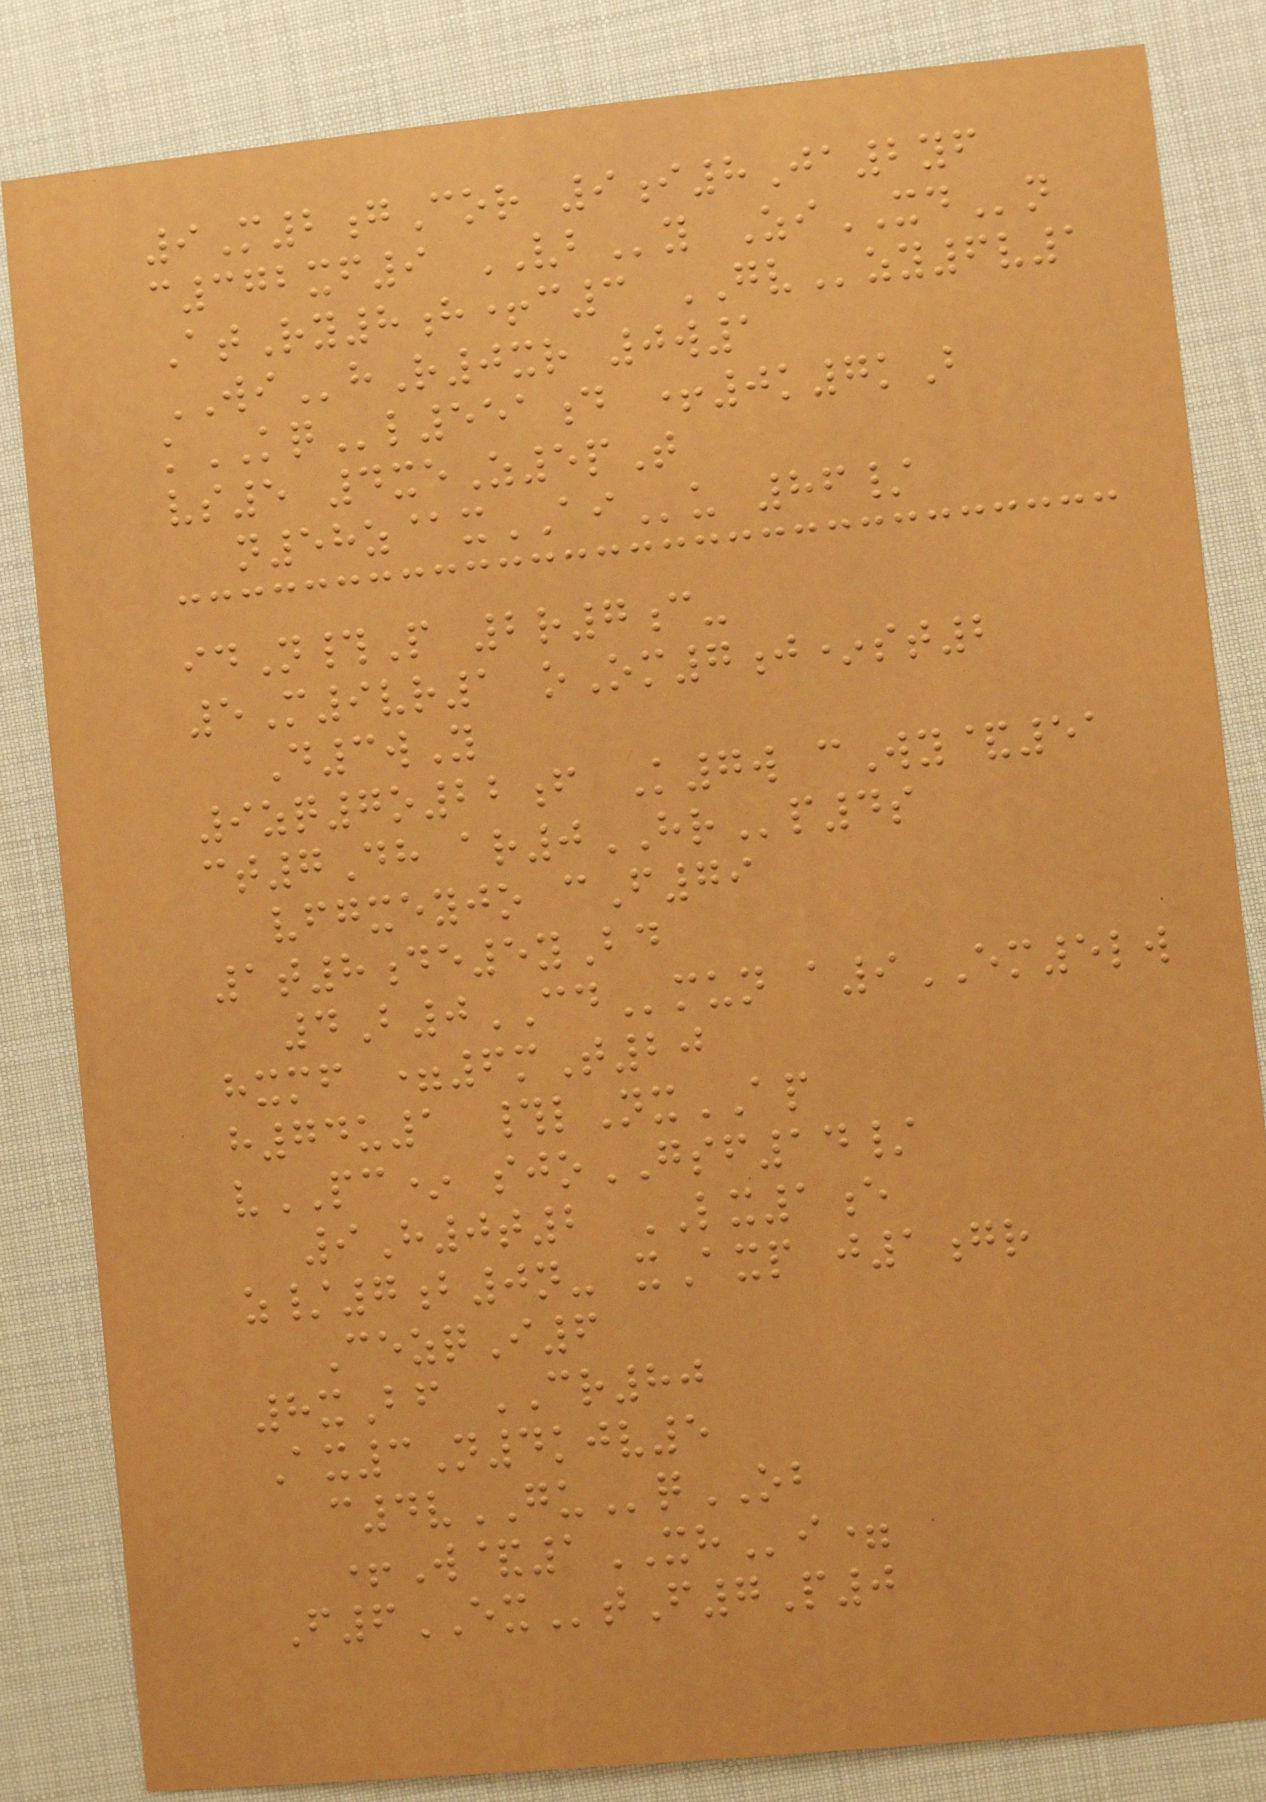9M2gCor 9i8Ja2yf
c372xf9 VBy ZiXDn
AtRy8h+c3 GVzy6v1
WIhR0xr 0w1
kKQl551d +0k7kB
vs5 4xeZ5pT
n58z@xAIu 86/
idN#P 2r7c-
5M9vr1 oOm7j*st2
D3wY
9zq7o22f K7w cWy&51
ct7Dh ar0HRp4s
vfgxeyjo cF79
1t8de5yBd
4B0CDmun a9EM5lw
hxmf =6mT20
h74u1 #lNxAP
vPC* sjoGSF14/
9H0t2 LX1e
z/7b0n- xAxp j1gr
CezqI6
8xBf CR80
Ax3N4kjv5
c4vGUqOB
+W&1XHi=
F6EXtF7P0
